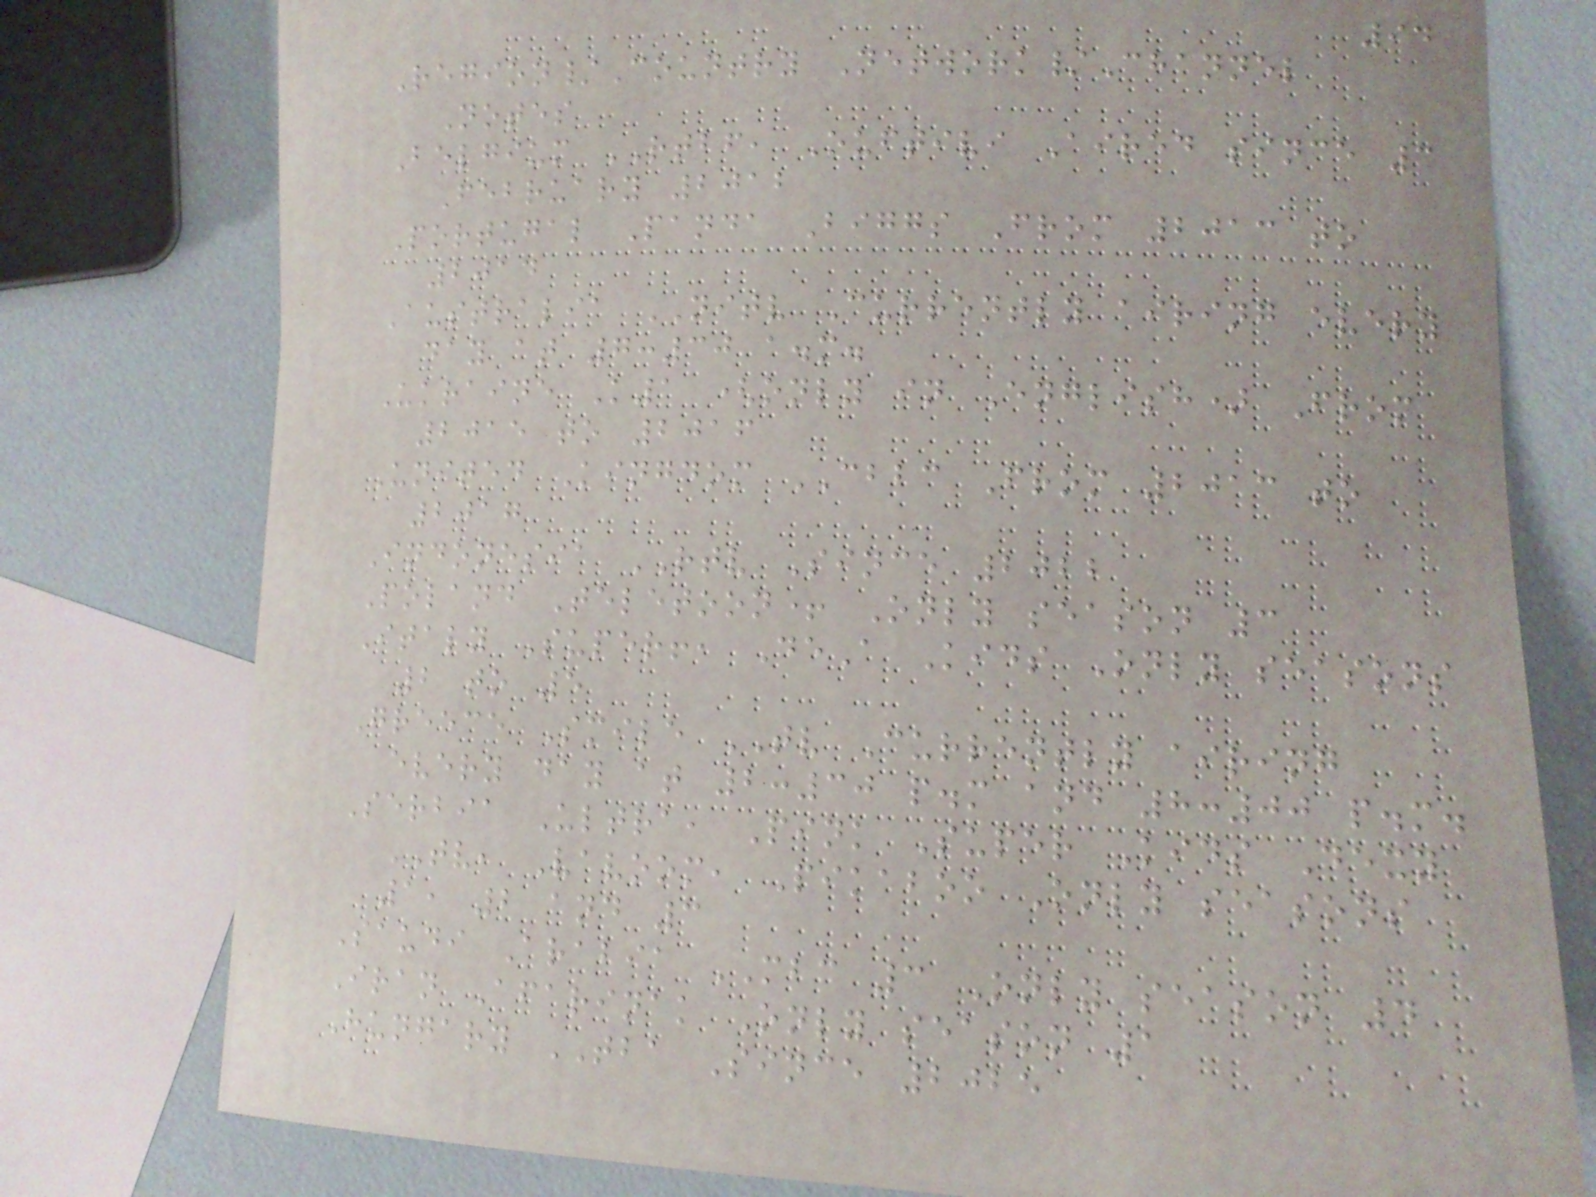94
Region/Country Network/Channel
Notes
Belgium RTBF, Ouftivi Aired since 3
February 2012
Portugal Panda Biggs From 2013 to
2014
Australia NITV Currently airing every
day at 7:30 a.m.
Ukraine K1 (only in English) From
2015 to 2016
United Kingdom CBBC From 2013 to
2017
Indonesia RTV Since 2022
Poland Teletoon+ Only season 3
Italy Super!, DeA Kids Only seasons
2 to 5
Greece Smile TV Currently airing
every day at 2:30 p.m and 8:00 p.m.
Serbia Ultra, Pink Super Kids Dexy
TV, Vavoom, Pikaboo Only seasons
1, 2 and 3
Saudi Arabia MBC 3 Only season 4
Iran Afarinak Only season 1
Hungary TBA Since 2025
